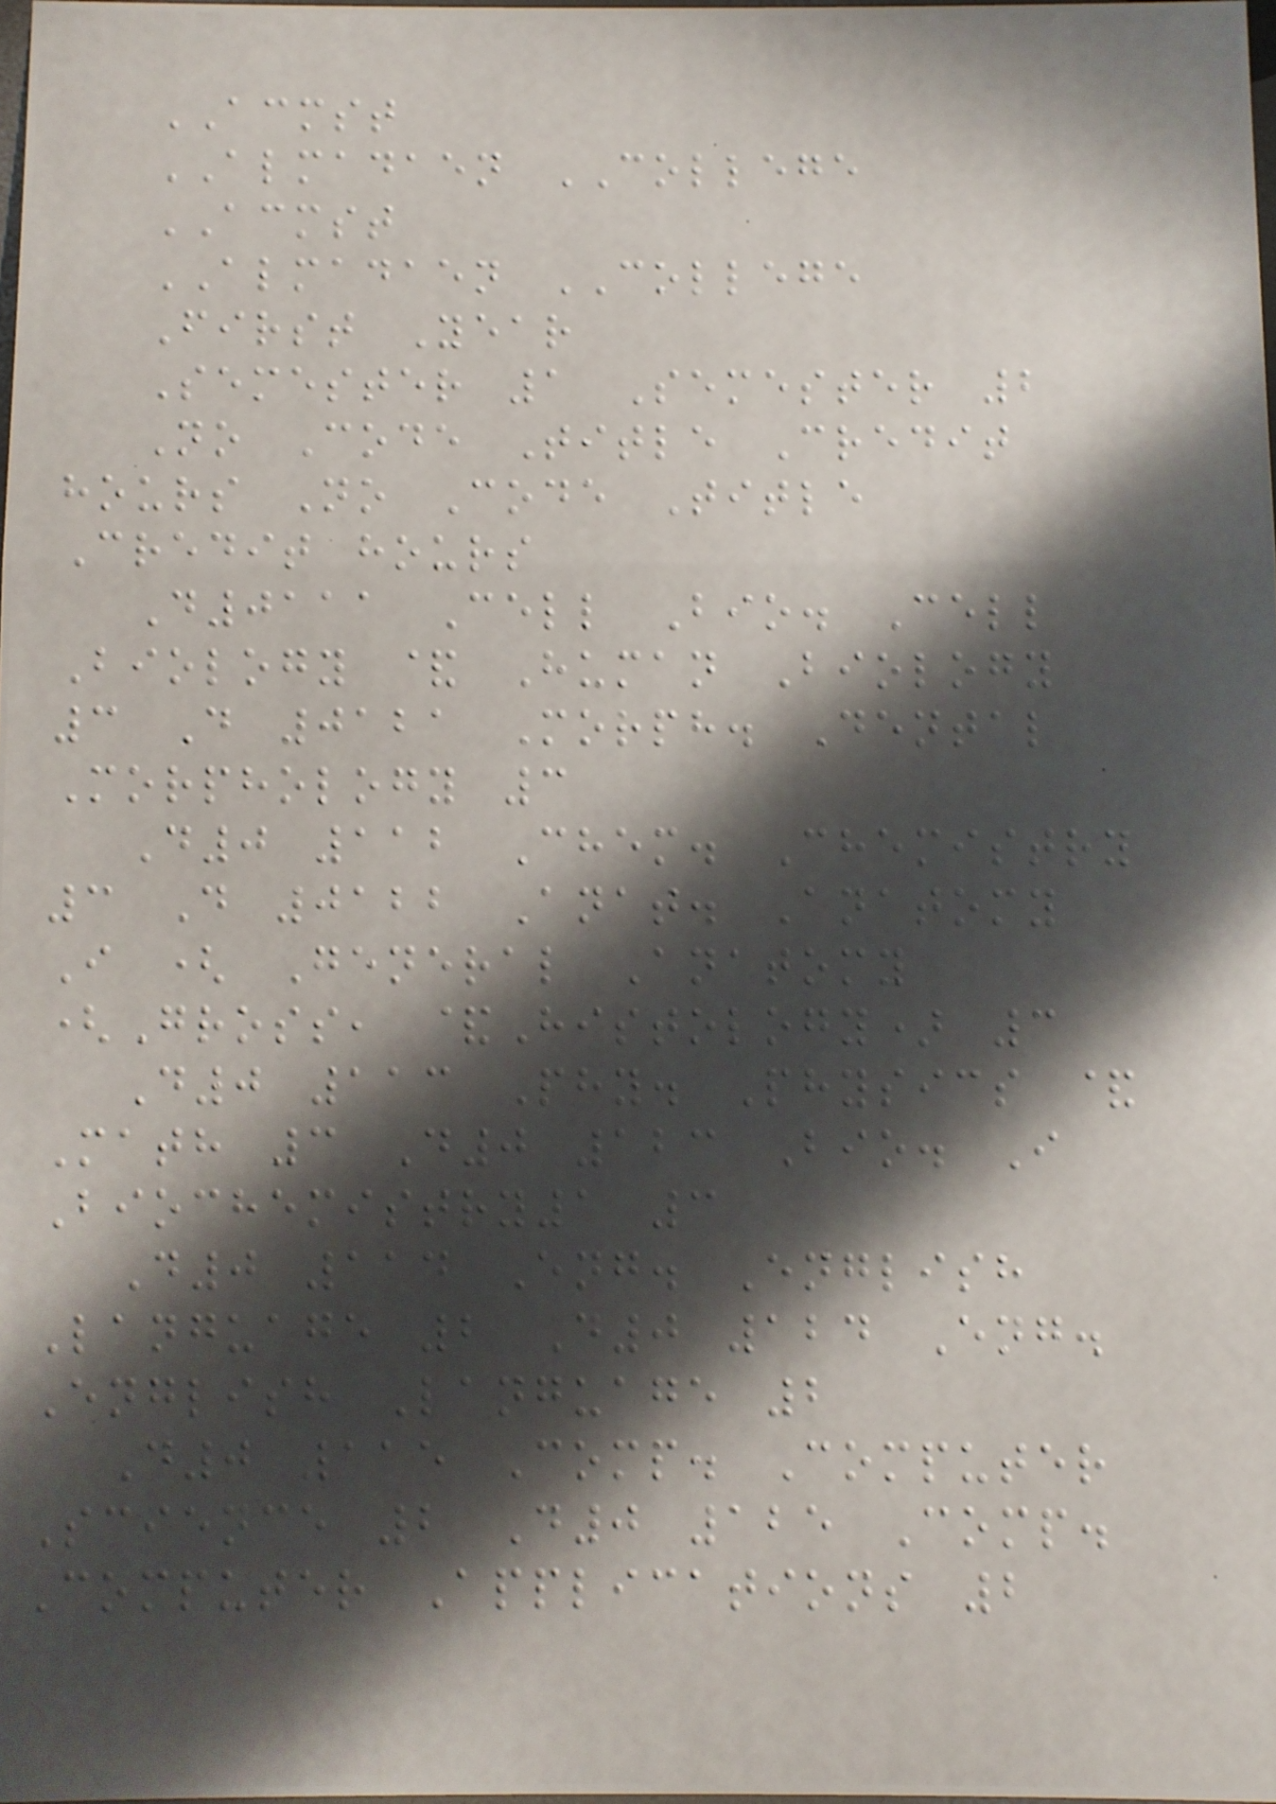ACMST
ALMADAEN COLLEGE
ACMST
ALMADAEN COLLEGE
First Year
Semester 1 Semester 2
No Code Title Credit
hours No Code Title
Credit hours
D0111 Cell Bio. Cell
Biology & Human Biology
3 D 0121 Morph. Dental
Morphology 3
D0 112 Chem. Chemistry
3 D 0122 Anat. Anatomy
I ( General Anatomy
(Gross, &Histology) 3
D0 113 Phy. Physics &
Math 3 D0 123 Bio. I
Biochemistry1 3
D0 114 Eng. English
Language 2 D0 124 Eng.
English Language 2
D0 115 Comp. Computer
Science 2 D0 125 Comp.
Computer Applications 2
